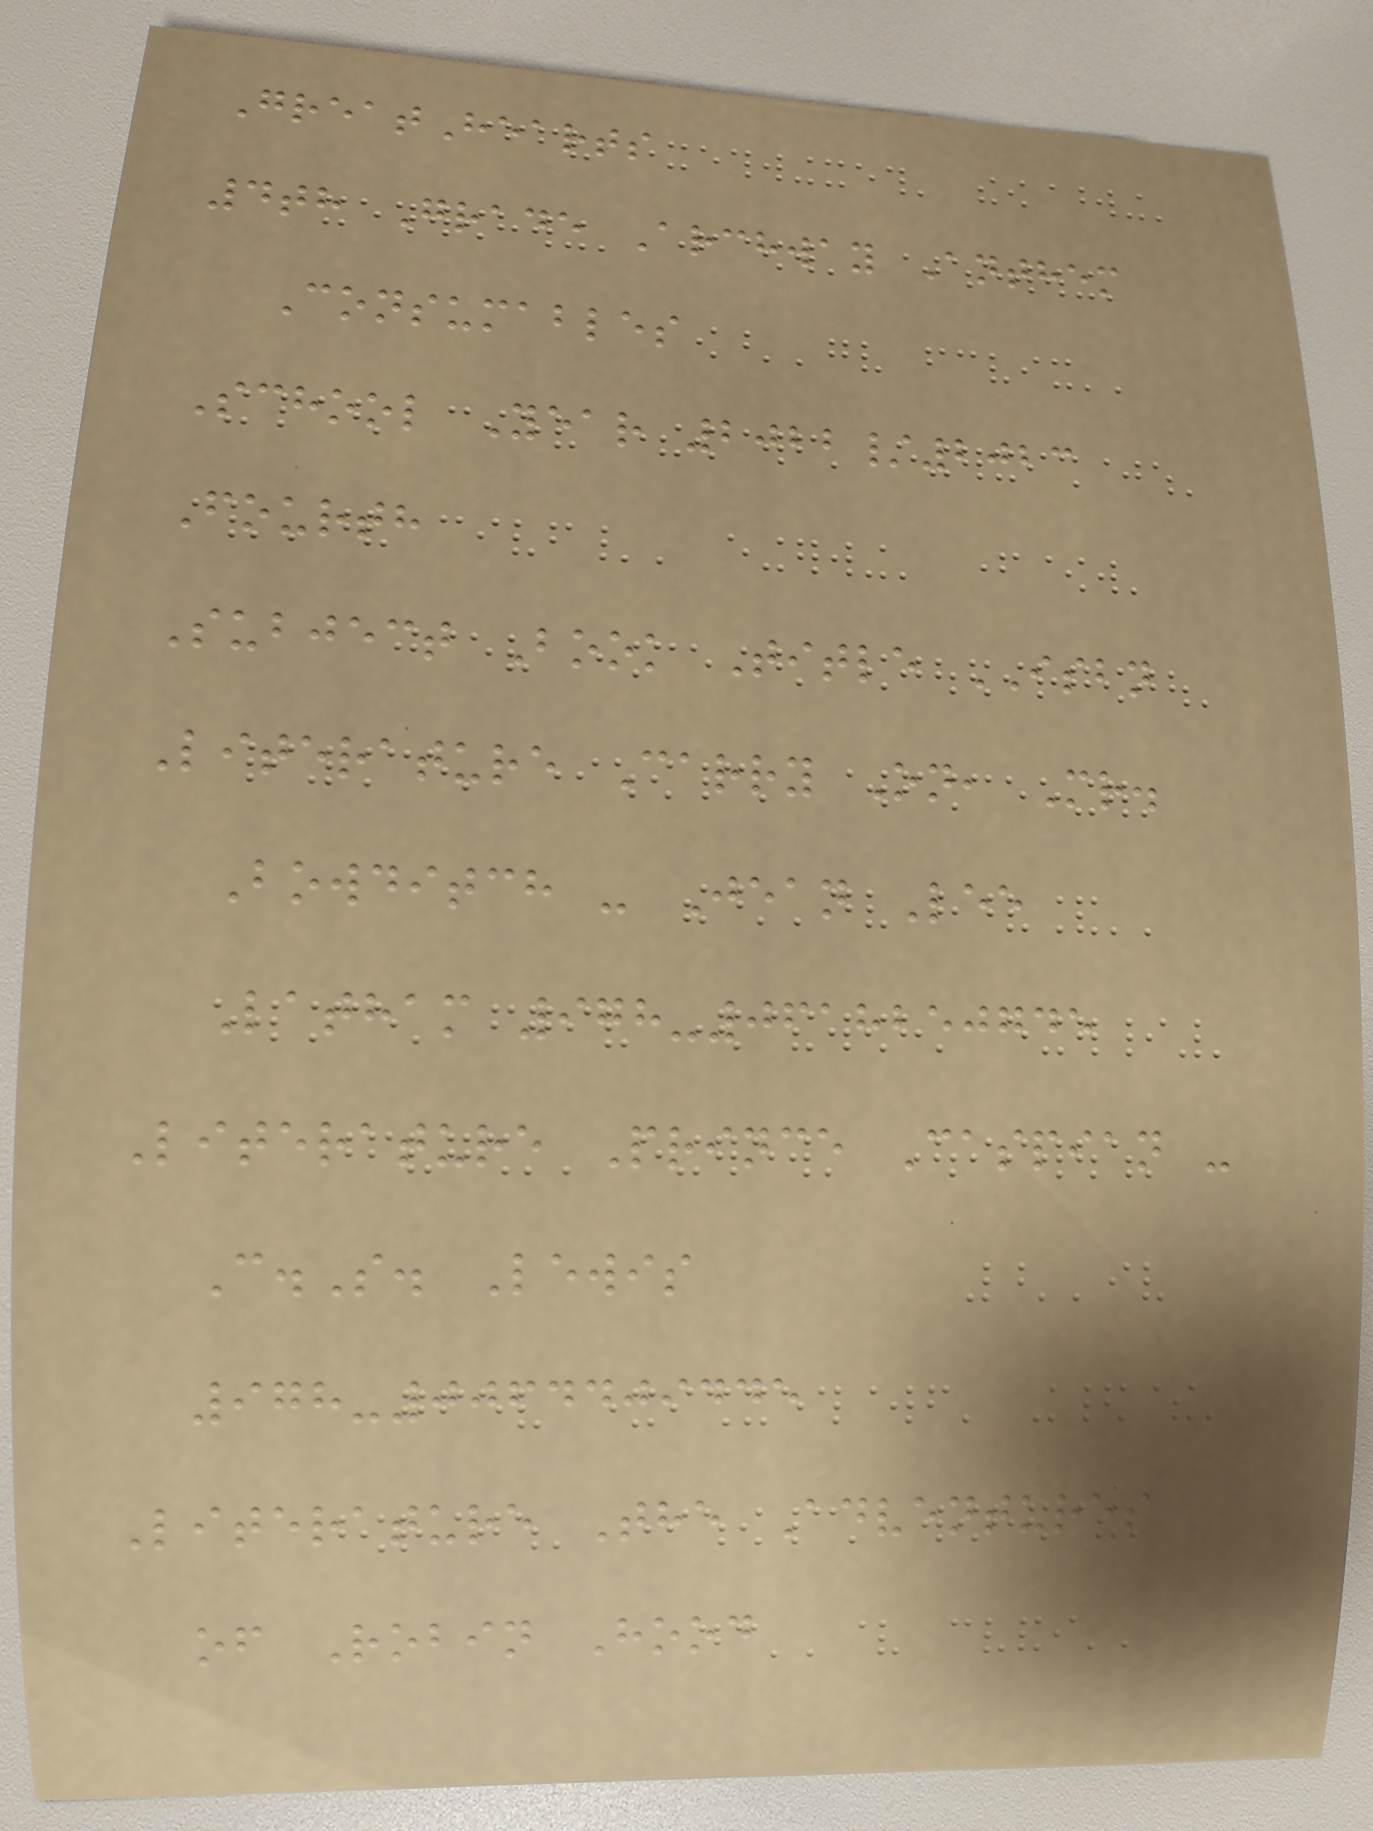GreatHearts
4th Grade Archway Anthem
Consumables
School Year 2022/2023
Fourth
Subject Book Title ISBN
Literature Carry On, Mr.
Bowditch - Jean Lee
Latham 978-0618250745
Literature Prince Caspian -
C.S. Lewis
978-0064409445
Literature The Adventures
of Robin Hood
